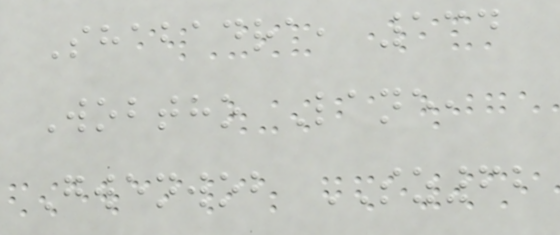Shabadra, 134
Wobtho Lane,
Gwenwob SZ62
